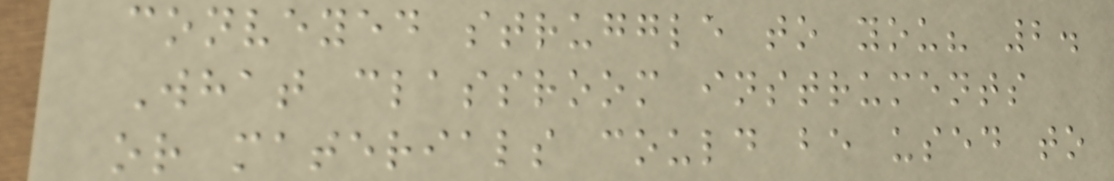conveyed struggle to you? 2.
What classroom instruments
or materials could be used to
